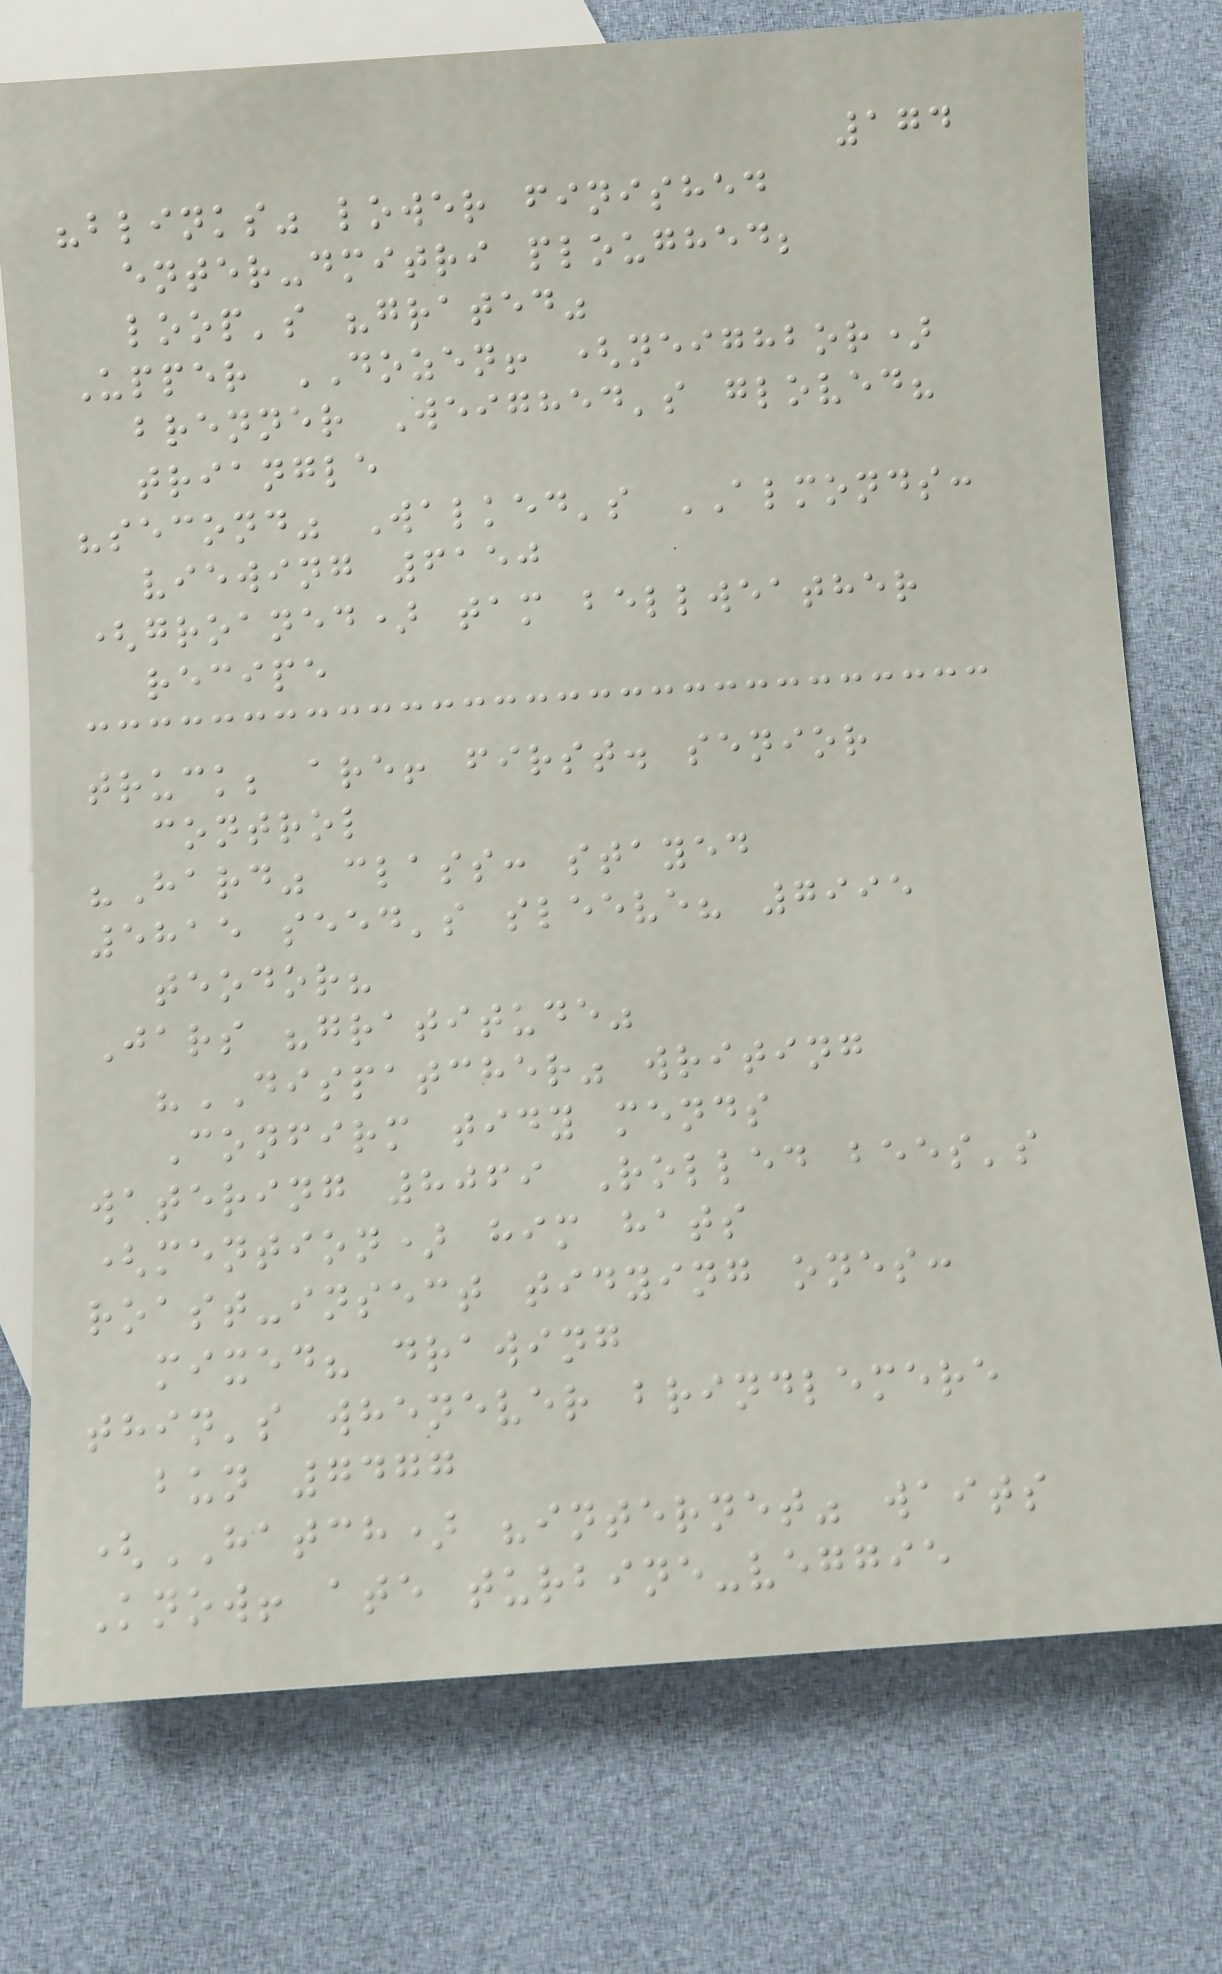174
"blinks" lower finished
enter-dmitri ploughed;
loop's "grated"
Upper DOZEN! (neighbor)
brenner Weighed's gloved?
triangle
"second" Walked's ALMONDS:
viewing 6150
(groaned) tam bellweather
recipe
truck; are! first. senior
control
"Hard" class: stayed
5815 seed's sleeve? 7995
teodor?
Jars "gratitude"
"DISPATCHER" writing
Confirm tidy mends
watering 8069 Rolled bees's
(mention) him hats
roast-insect tidying ones:
mixed? drawing
thin's whenever brindlemere
bun 7477
(HATCH) "internet" waits
Know! ate turbine-veggie
